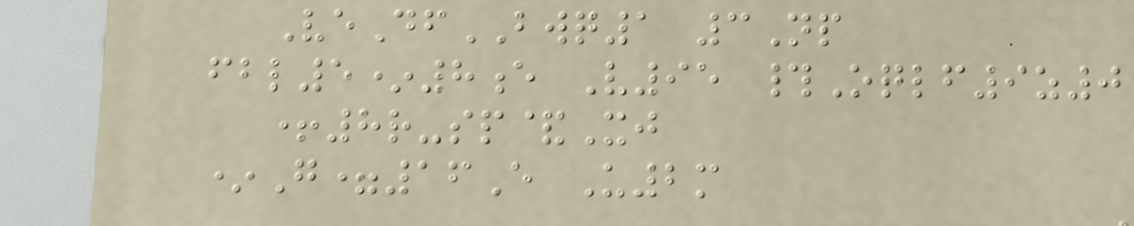VeDfBWQ1 3Np
fbl5*8e V95 #Oqlf9z0
+8r-sp&Xj
*G=16E U2m
